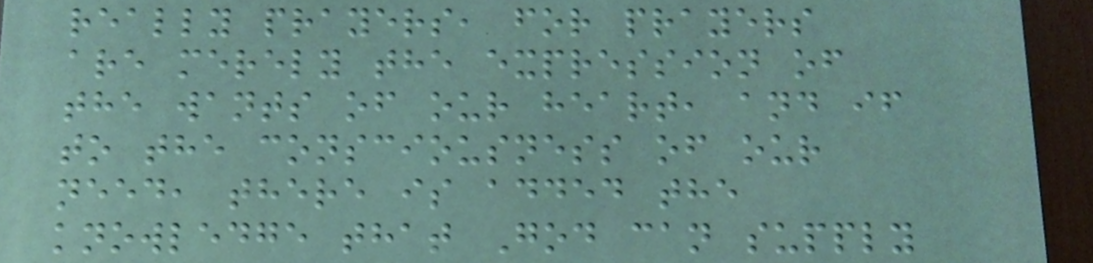really prayers, for prayers
are merely the expression of
the wants of our heart, and if
to the consciousness of our
need, there is added the
knowledge that God can supply
